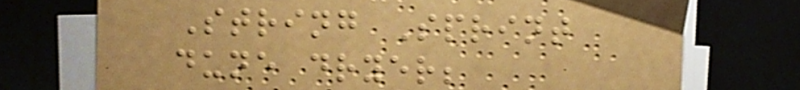String Sprint
dune dryer;
